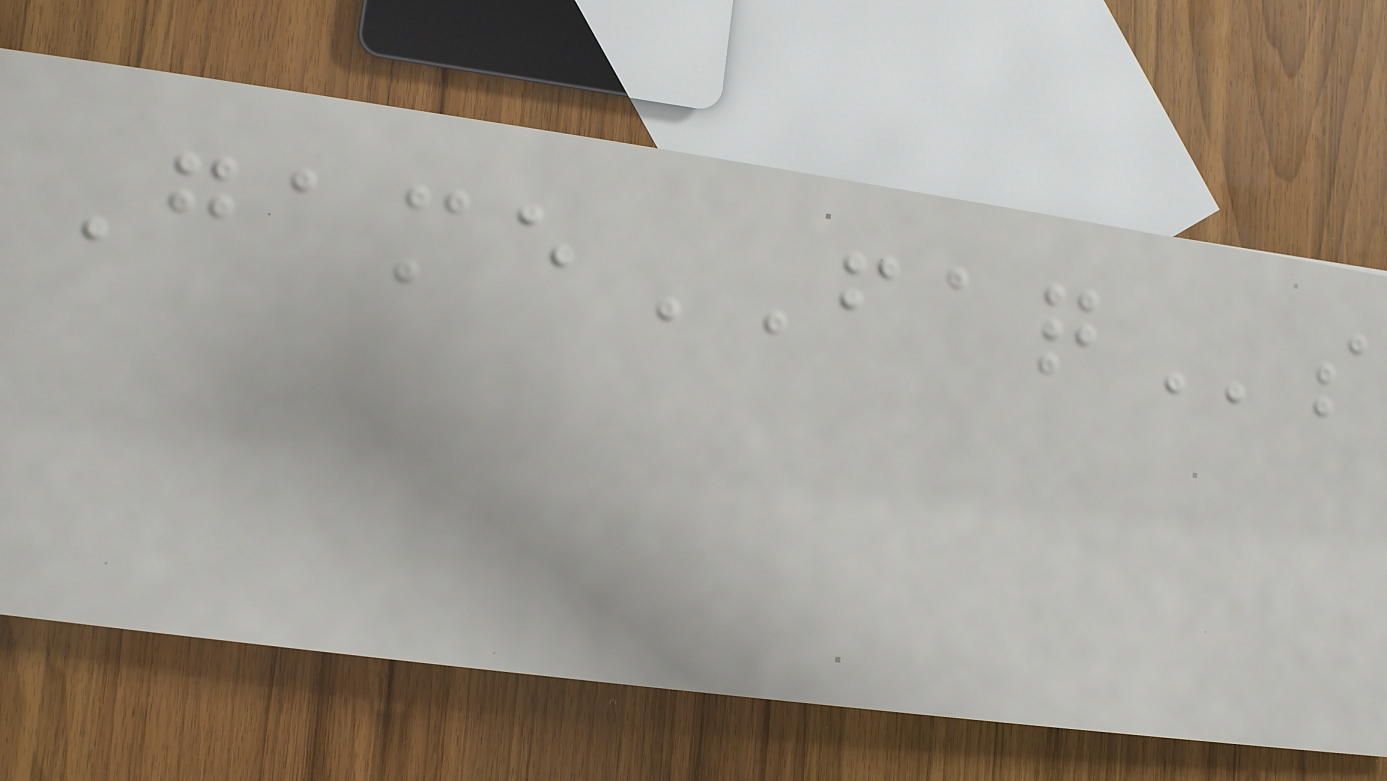GameFAQs
